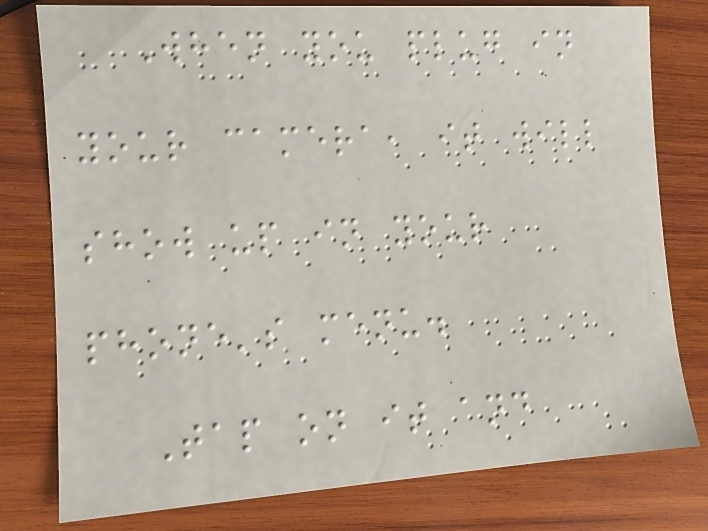When you plug in
your camera, it will
show up in your
phone's menu.
Tap on it and
